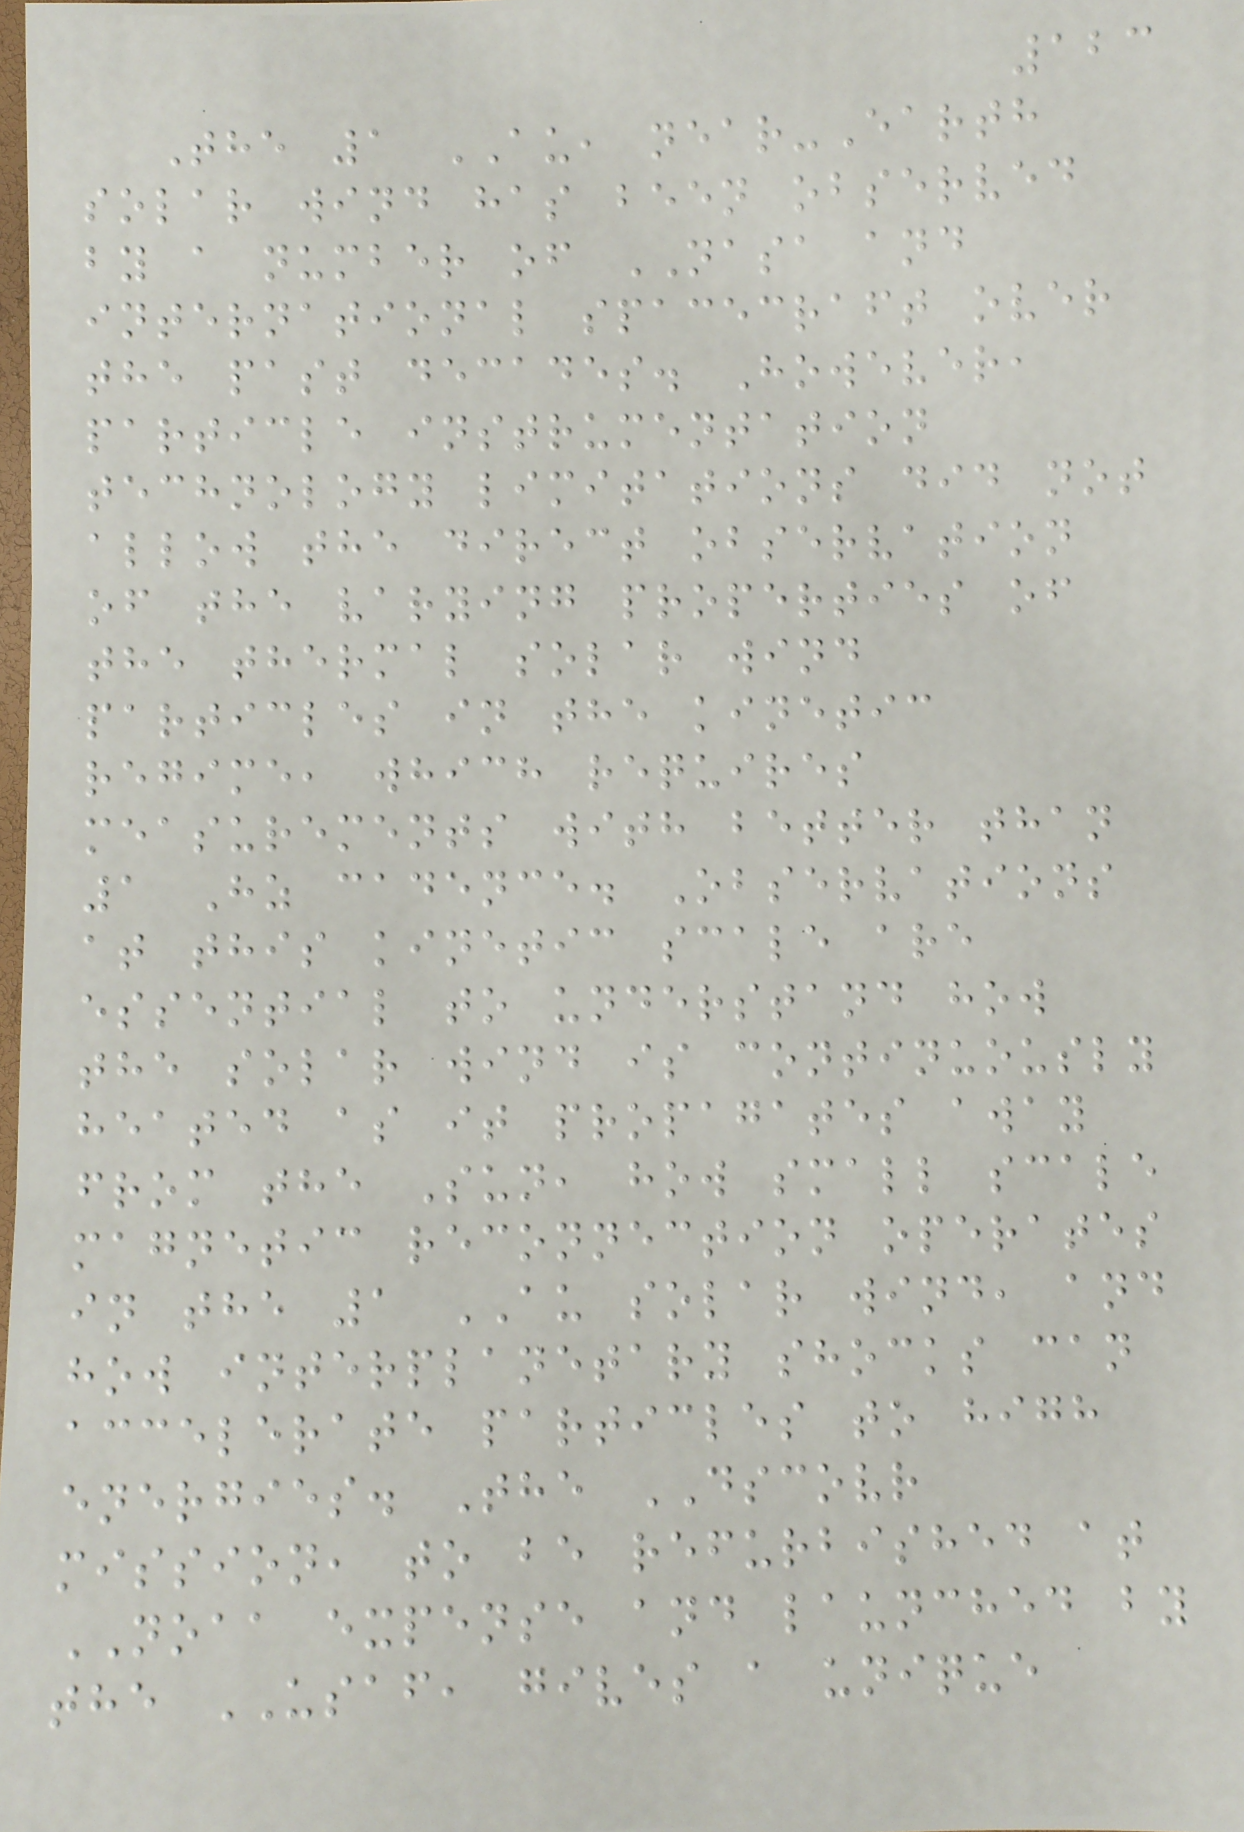123
The 1 AU, near-Earth
solar wind has been observed
by a number of NASA and
international spacecraft over
the past decades. However,
particle instrumentation
technology limitations did not
allow the direct observation
of the varying properties of
the thermal solar wind
particles in the kinetic
regime, which requires
measurements with better than
1 Hz cadence. Observations
at this kinetic scale are
essential to understand how
the solar wind is continuously
heated as it propagates away
from the Sun, how small scale
magnetic reconnection operates
in the 1 AU solar wind, and
how interplanetary shocks can
accelerate particles to high
energies. The DSCOVR
mission, to be refurbished at
NOAA expense and launched by
the USAF, gives a unique
